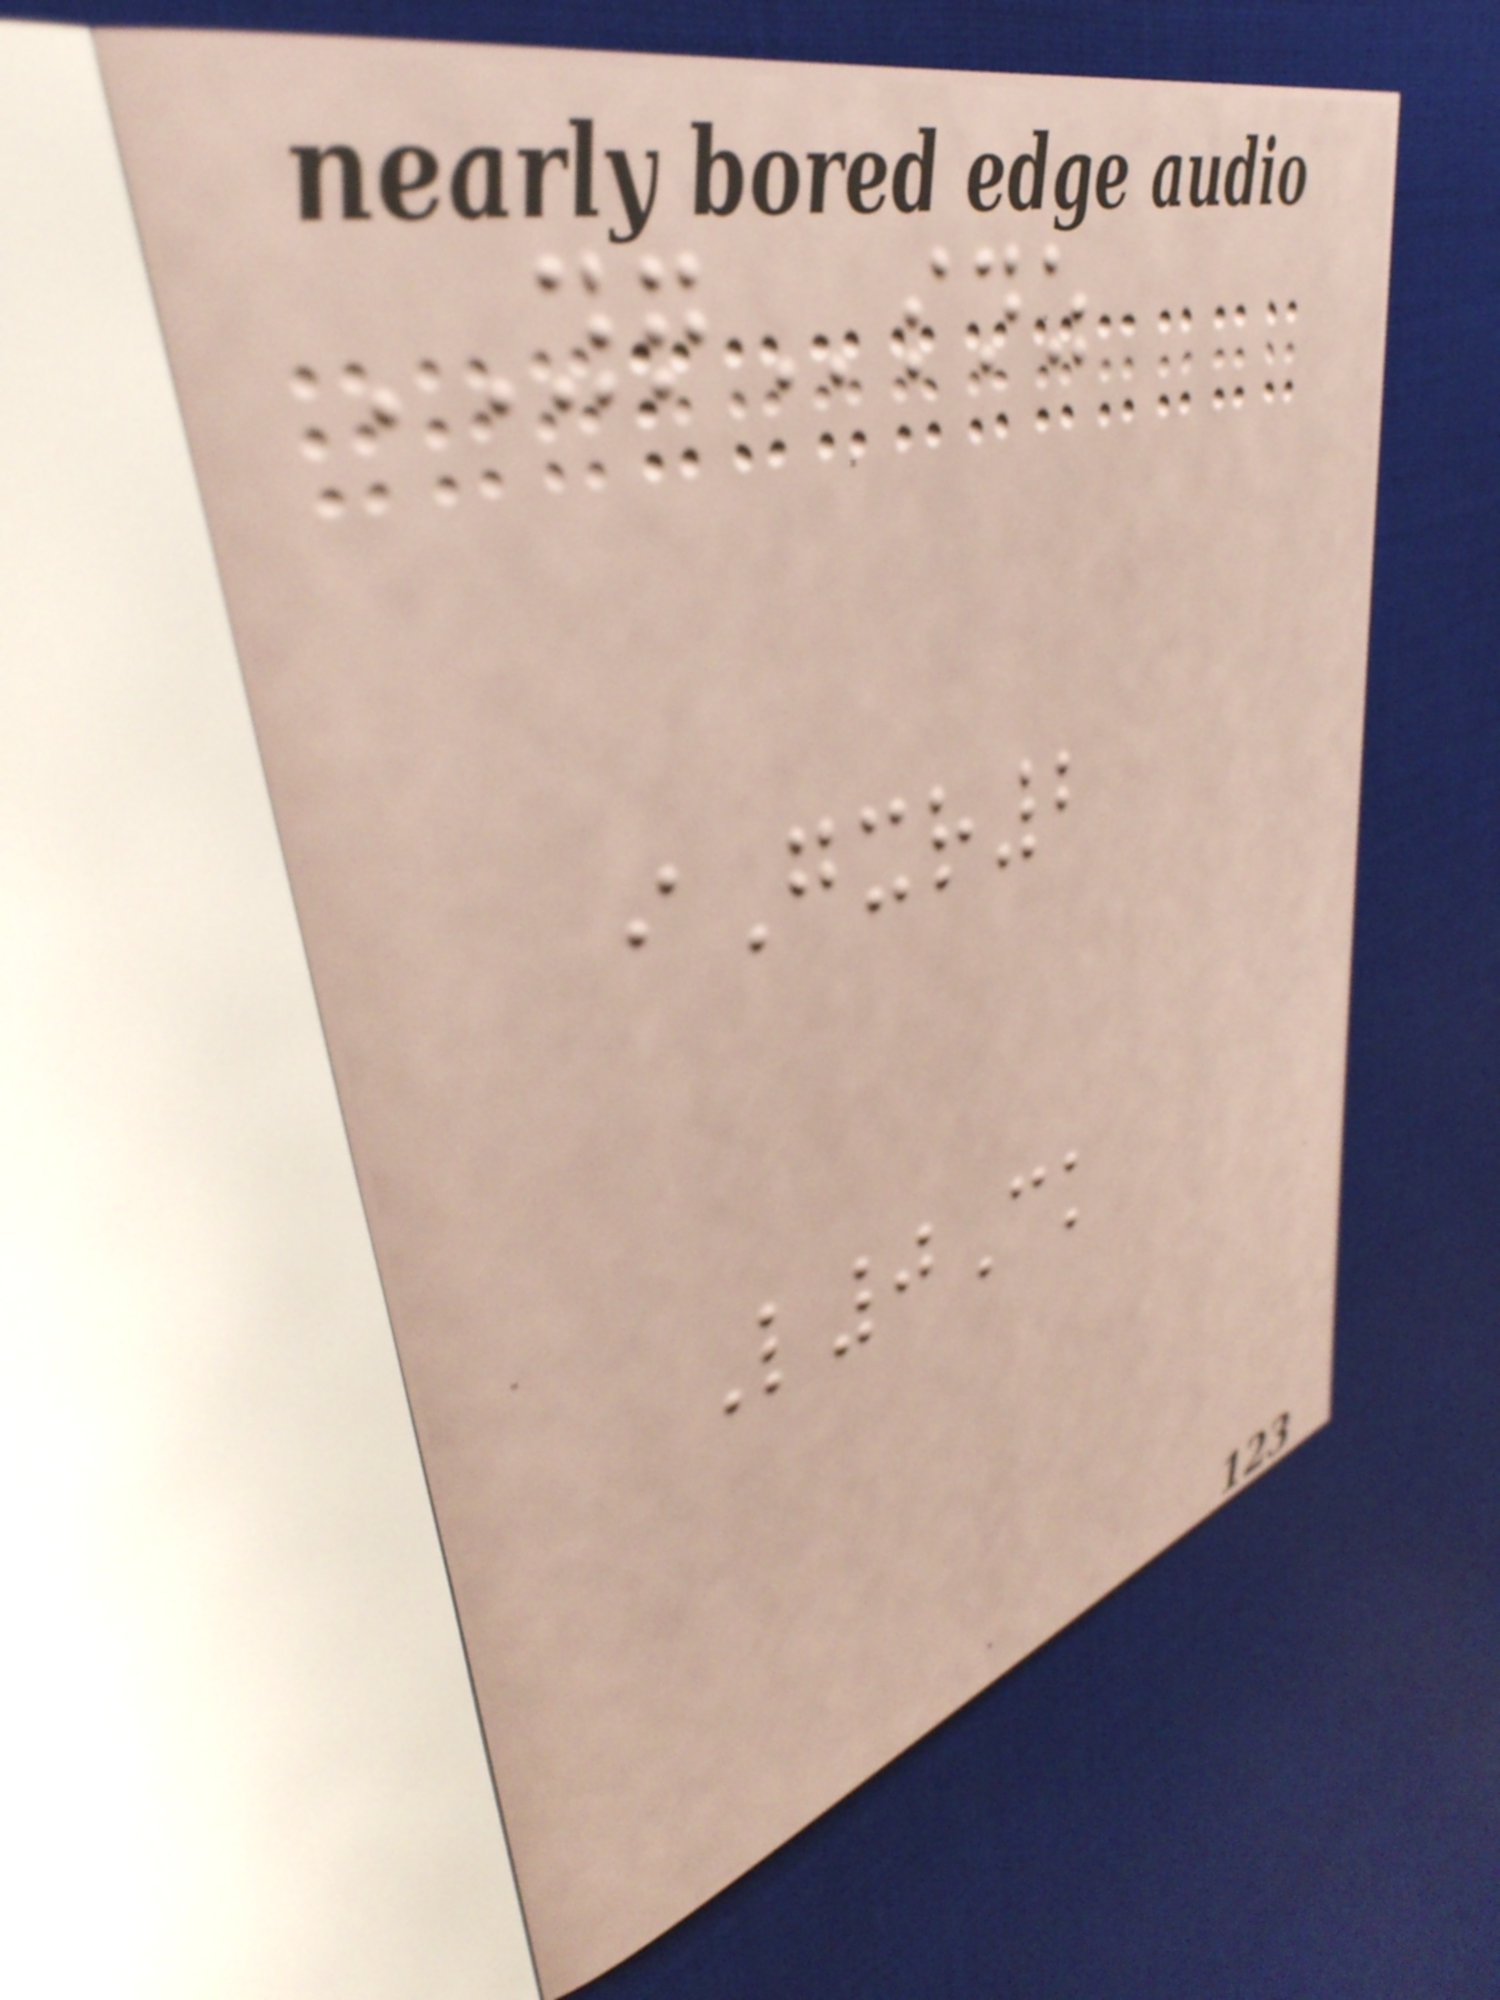YQsnz
iGxr2
L0Ck
